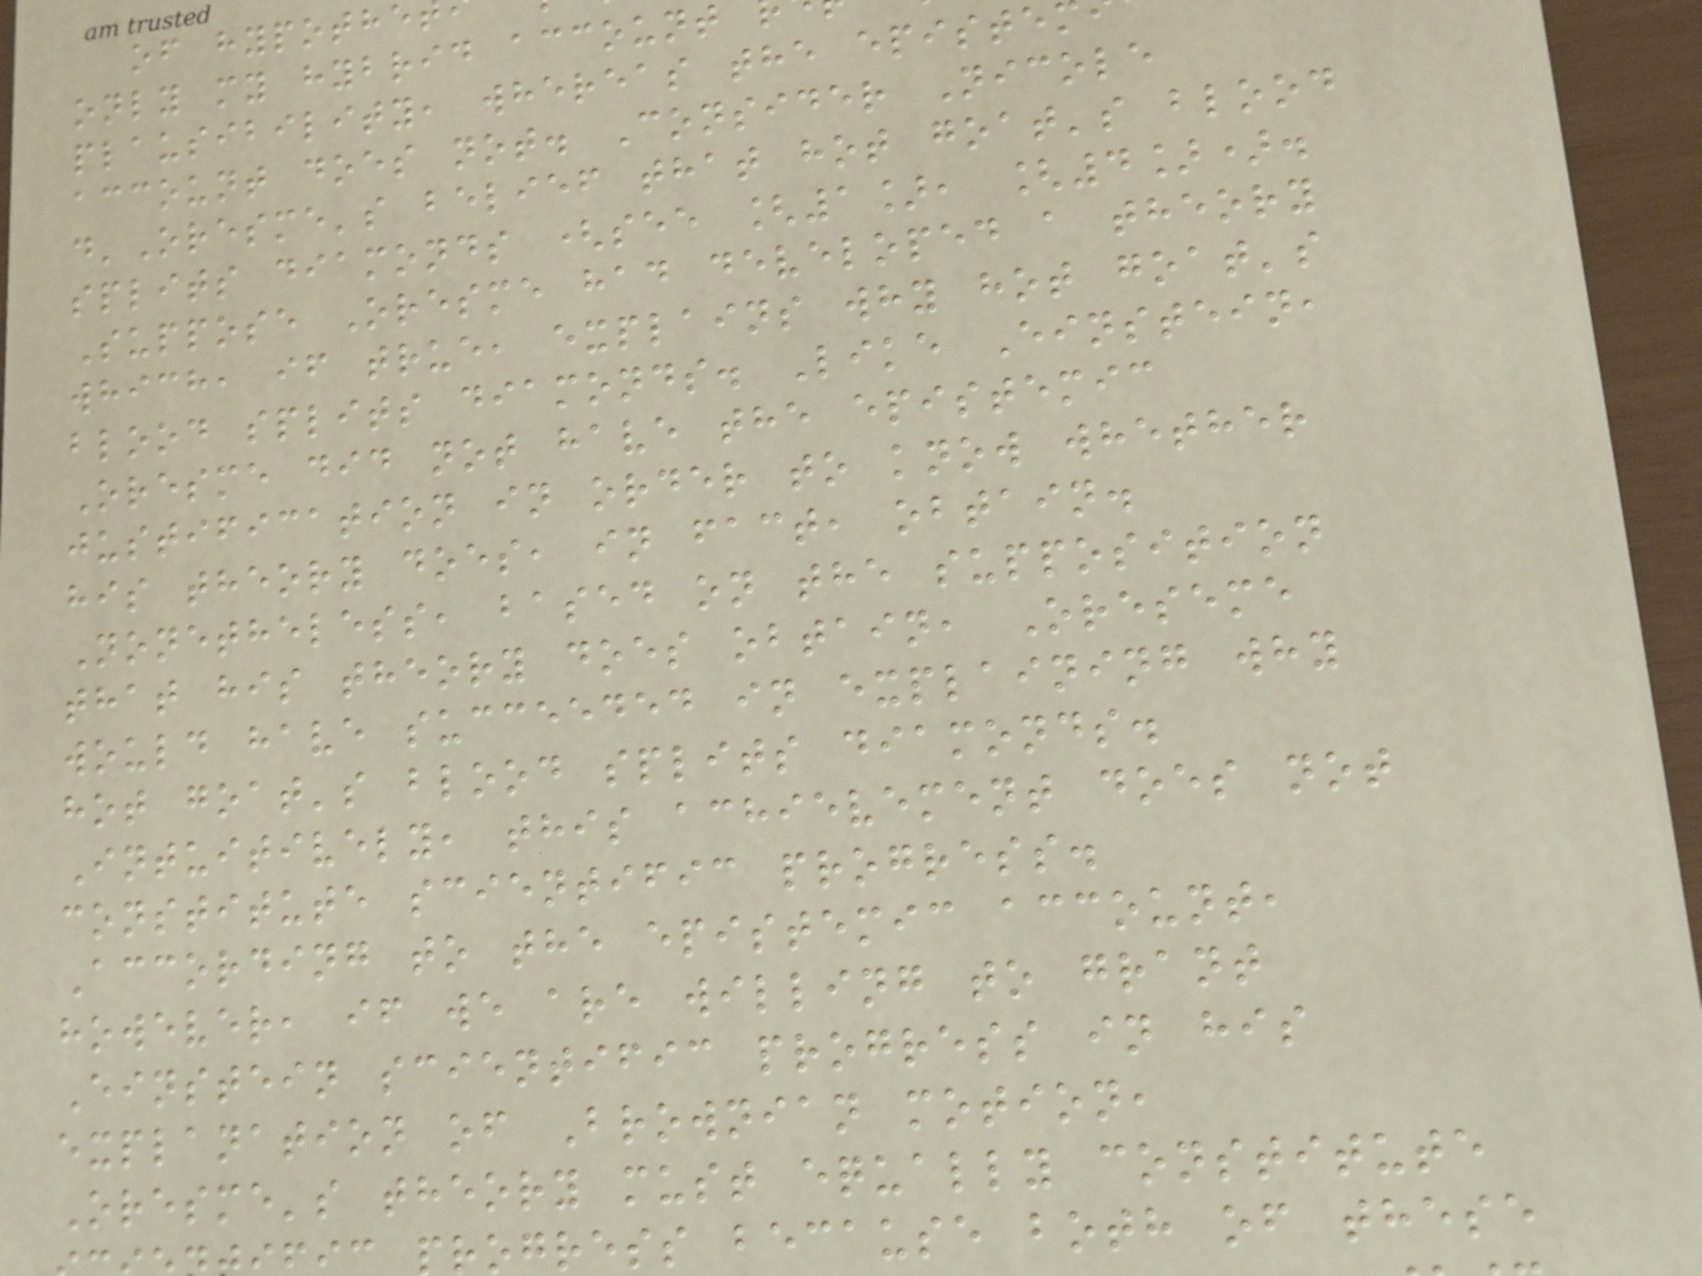of hypothe
only my hybrid account
plausibility, whereas the episte
account does not. Consider Nicole
d'Oresme's belief that hot goat's blood
splits diamonds (see [1], [4]).
Suppose Oresme had developed a theory
which, if true, explains why hot goat's
blood splits diamonds. Like Einstein,
Oresme did not have the epistemic
justification in order to know whether
his theory does, in fact, obtain.
Nonetheless, based on the supposition
that his theory does obtain, Oreseme
would have succeeded in explaining why
hot goat's blood splits diamonds.
Intuitively, this achievement does not
constitute scientific progress.
According to the epistemic account,
however, if we are willing to grant
Einstein scientific progress in his
explanation of Brownian motion,
Oresme's theory must equally constitute
rogress because both of these
